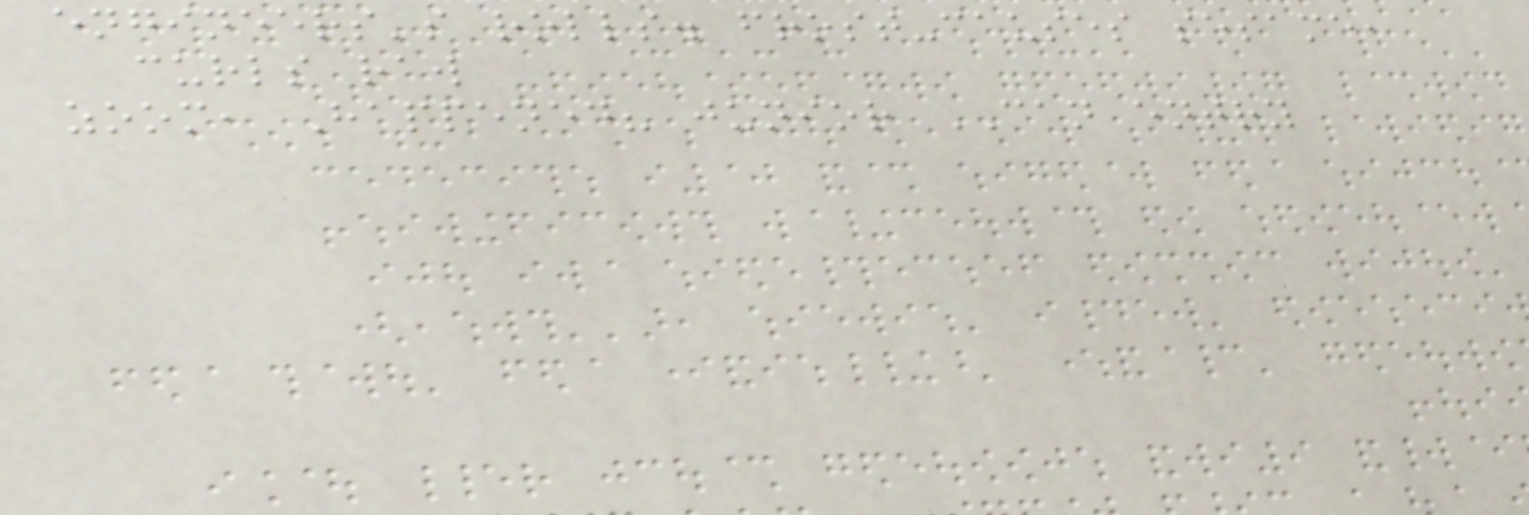engineers's rolls. frost-causes sesame,
curls raw
zoom, Happened? junior CAN entry
